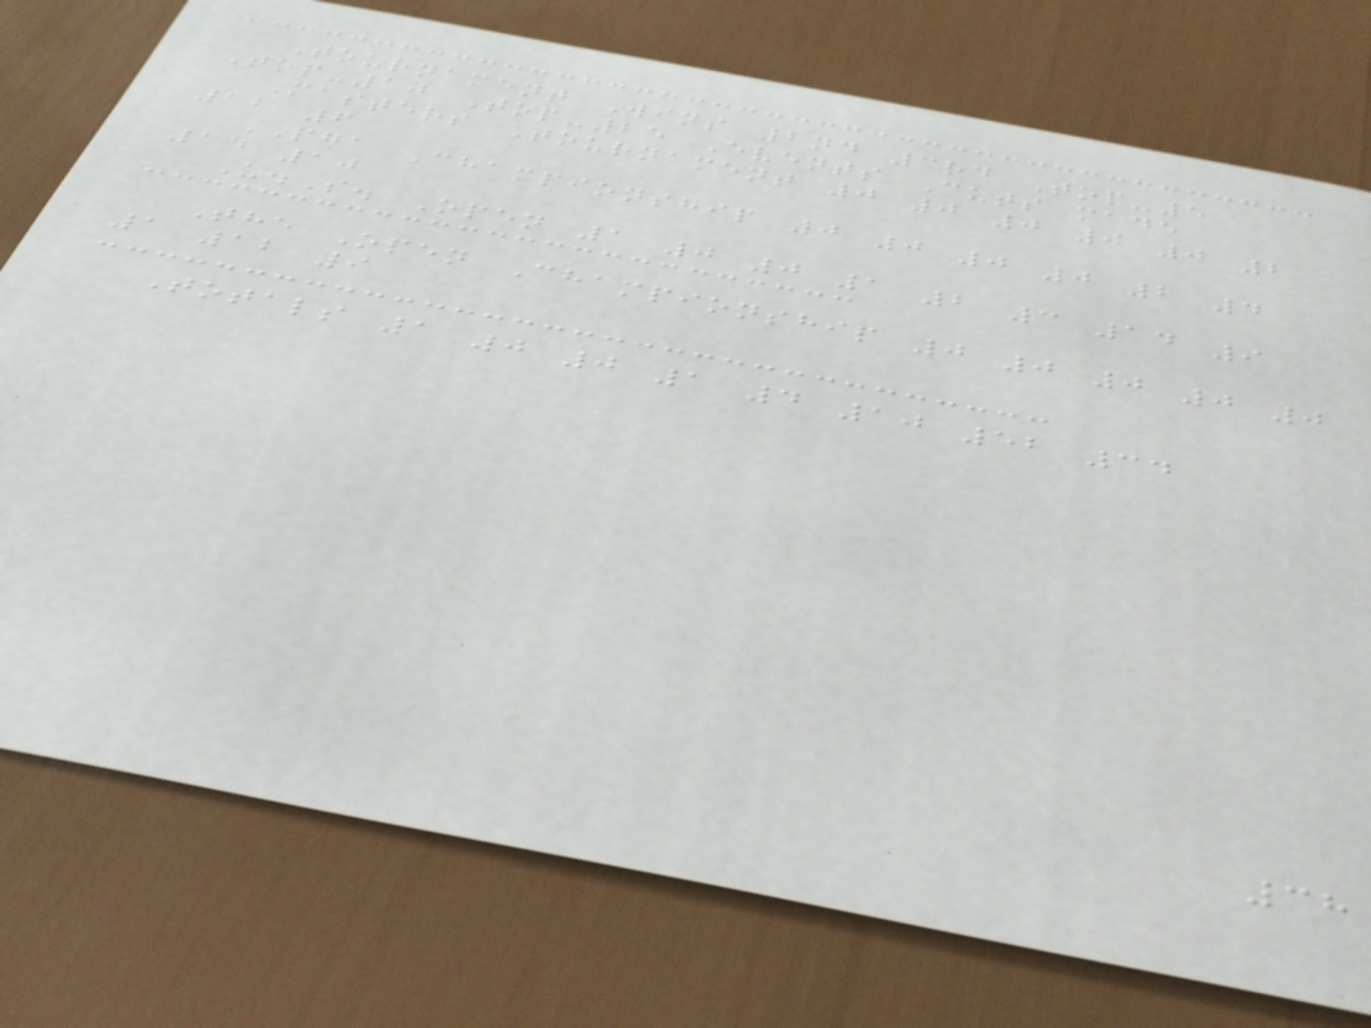Tournament Wins 2nd 3rd Top-5
Top-10 Top-25 Events Cuts made
Masters Tournament 0 0 0 0 0 2
12 6
PGA Championship 0 0 0 0 2 4
14 10
U.S. Open 1 0 0 1 2 3 14 9
The Open Championship 0 0 0 0 0
1 12 9
Totals 1 0 0 1 4 10 52 34
38
